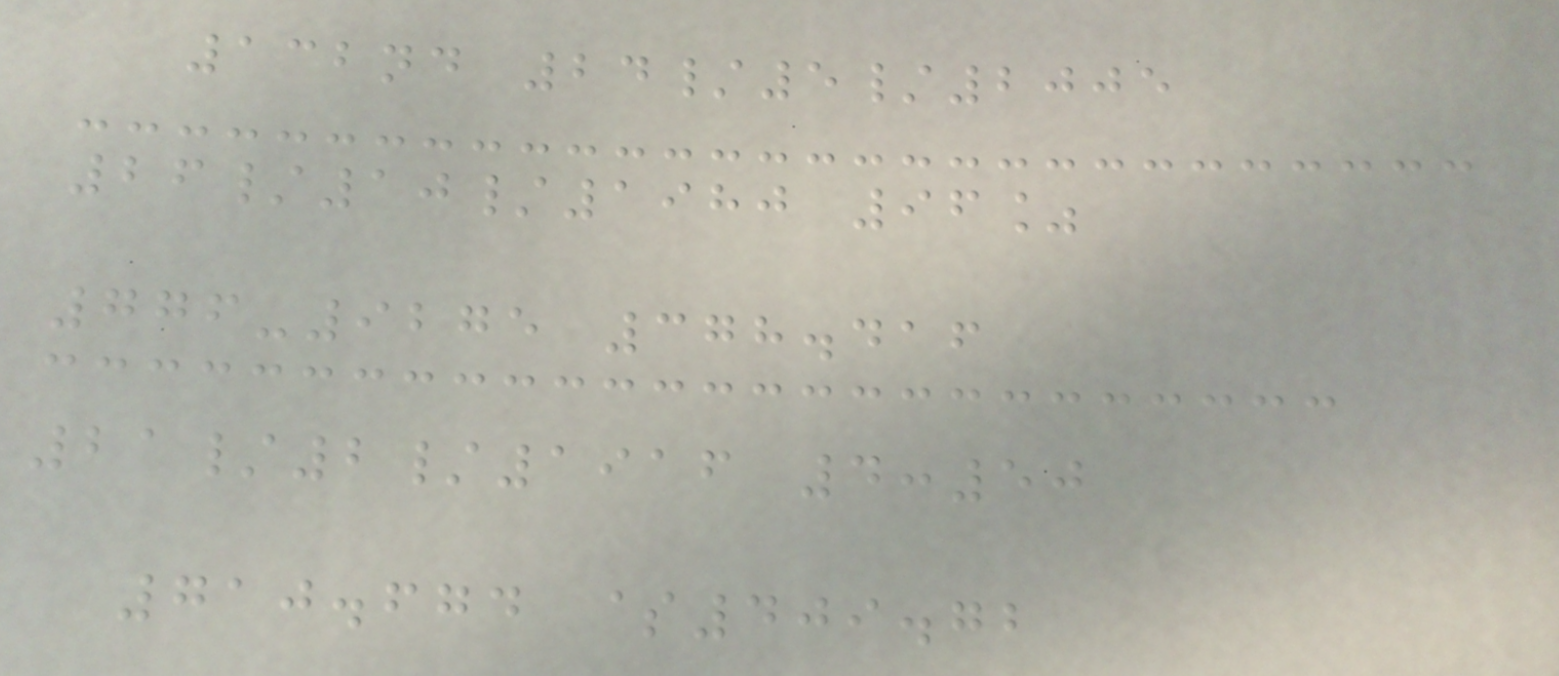132nd 24/5/2005
26/10/1980 96%
776-9275 378.416
21/2/1916 4:50
710.674 $409.72
